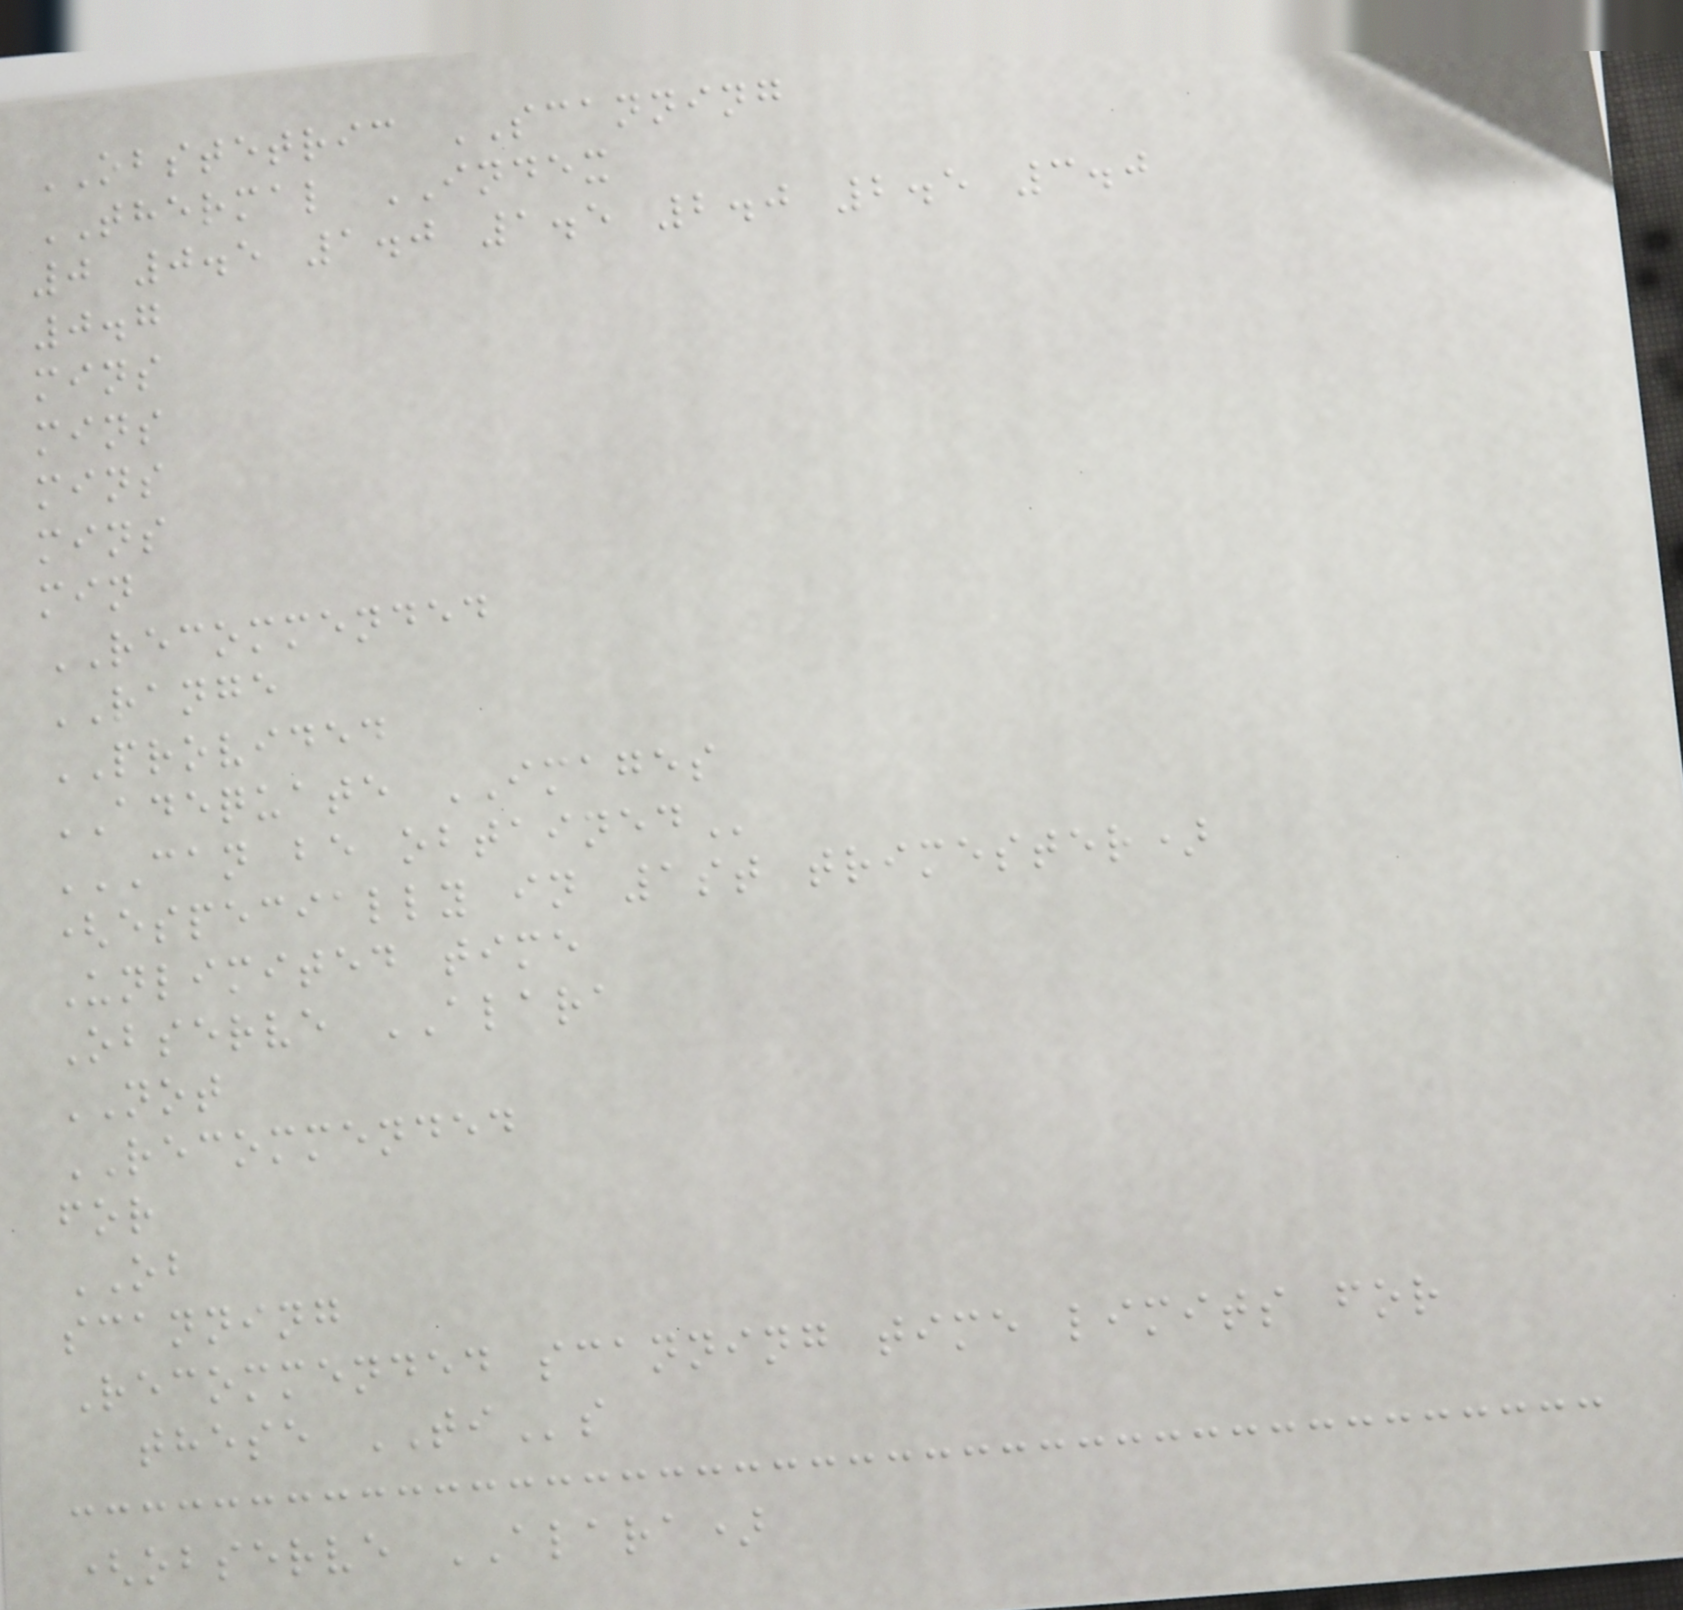OBSTETRIC SCANNING
THERMAL INDEX
0 0.5 1.0 1.5 2.0 2.5 3.0
0.7
mins
mins
mins
mins
min
RECOMMENDED
RANGE
PROVIDED
ADEQUATE IMAGES
CAN BE OBTAINED
(especially in 1st trimester)
Unlimited time
Observe ALARA
NOT
RECOMMENDED
for
OB
scanning
Recommended scanning time limits for
these TIs
(observe ALARA)
